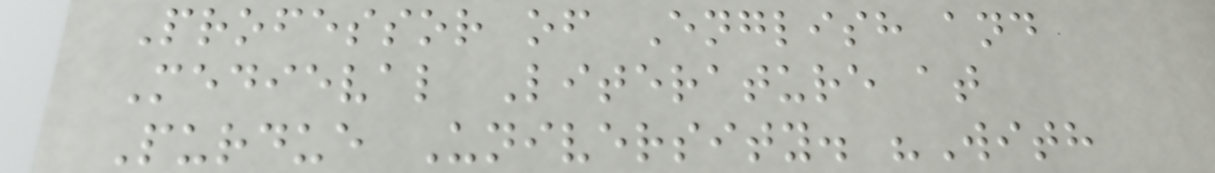Professor of English and
Medieval Literature at
Purdue University. "With
